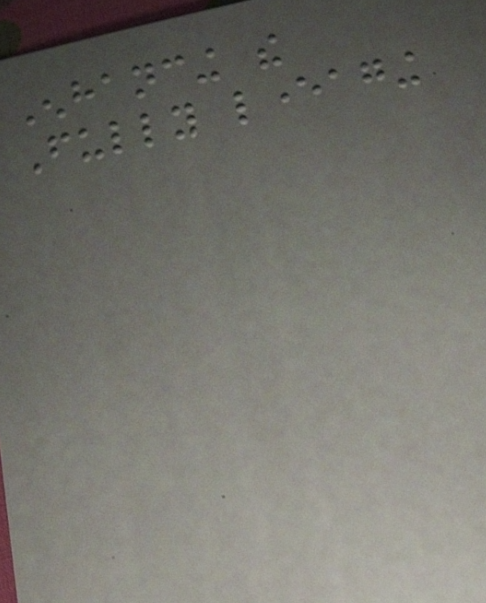Enhancing the
Fully leveraging
